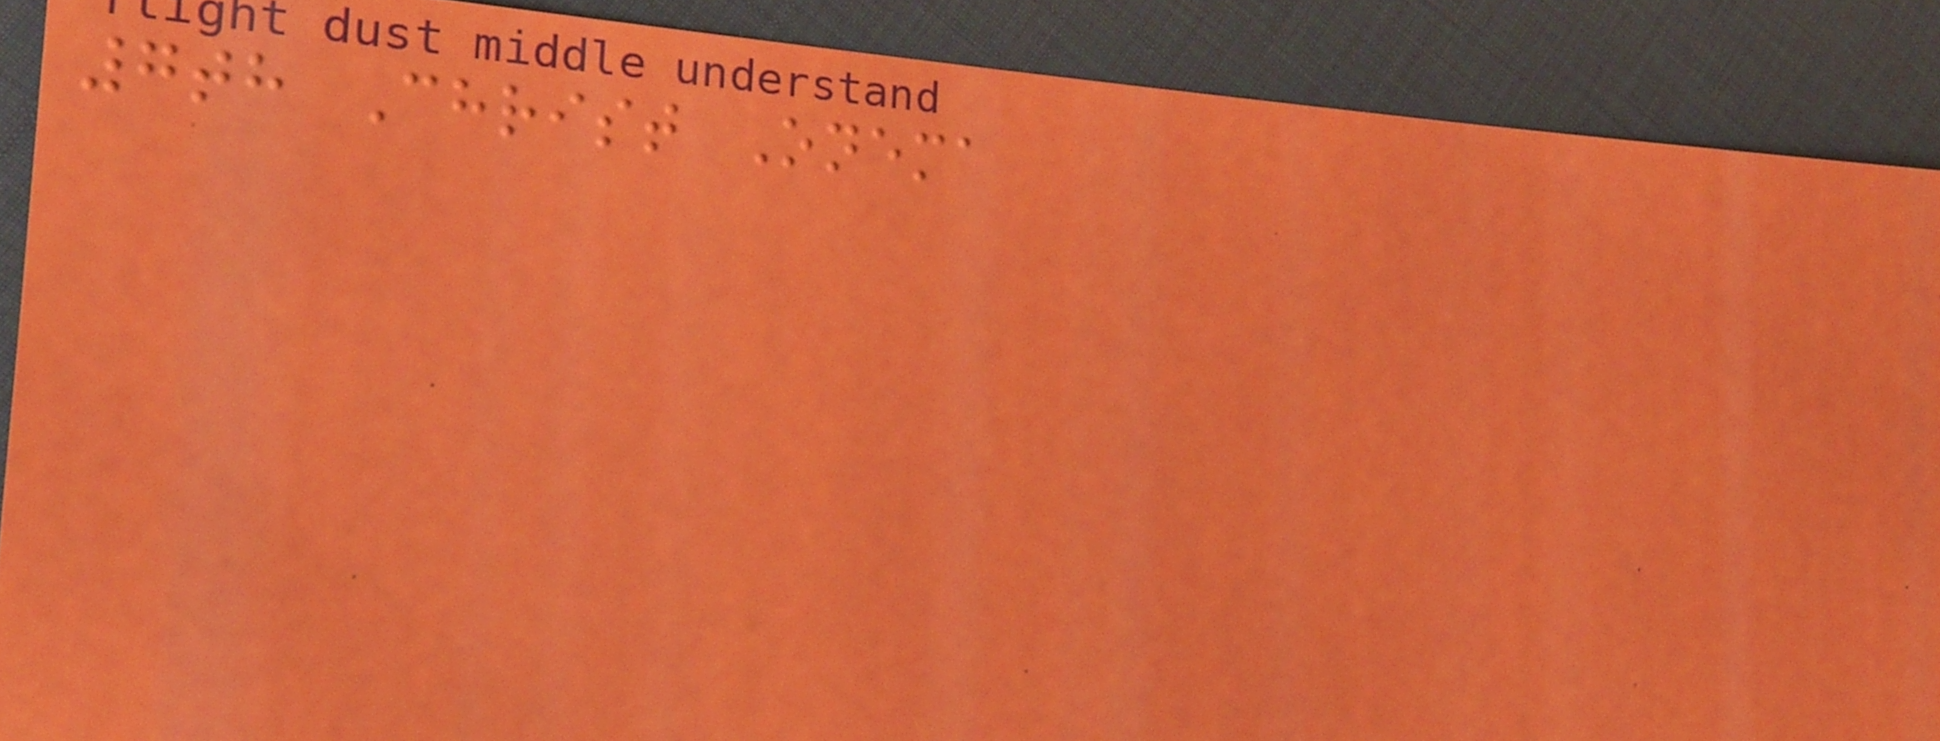7th Christ Onema
